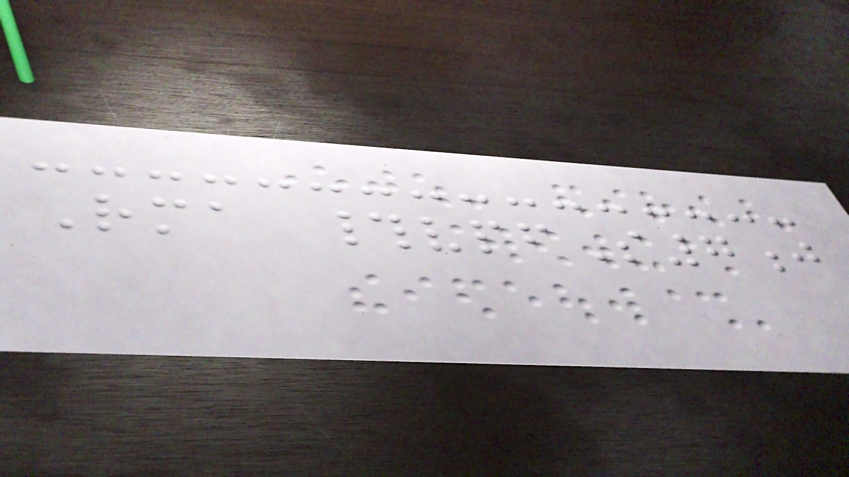Rma #vpfS7j
